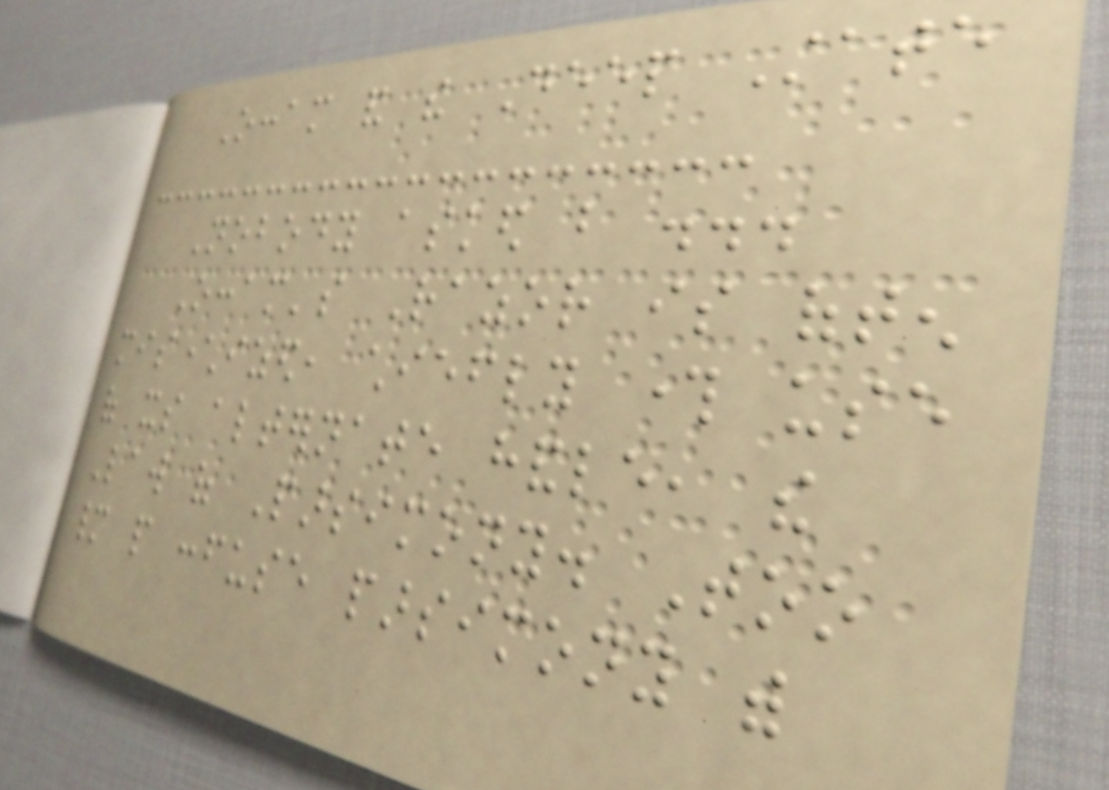Occam and the Deep State
Nobody asked but ...
Occam's Razor is often
mischaracterized, chiefly through use
of its alternate handle, the
Law of Parsimony. Too
many people confuse parsimony with
